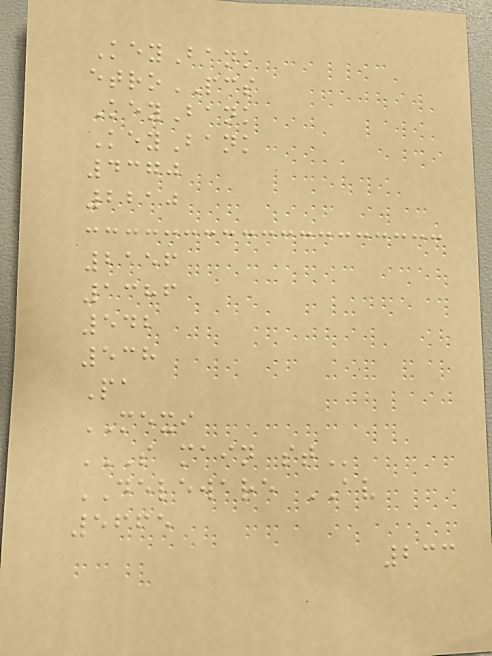KeyBank
etroPCS
KeyBank
KeyBank
4370
2210
2156
1386
542
538
Pa
MEXI
S MAIN ST
DELEWARE AV
5665
233
